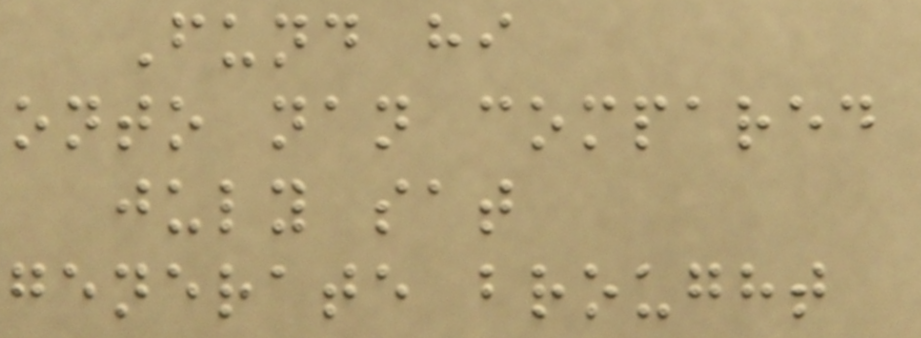Fund hi
onto nan compared
july sat
generate brought
